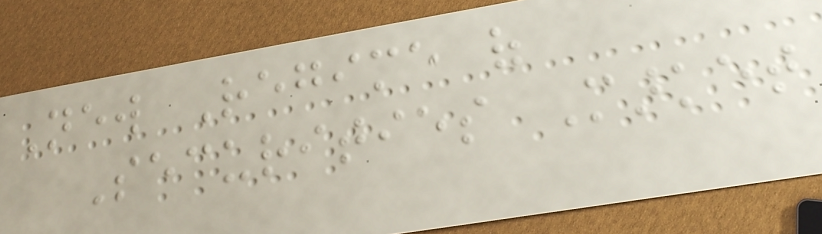New Regime of
Securities Market
